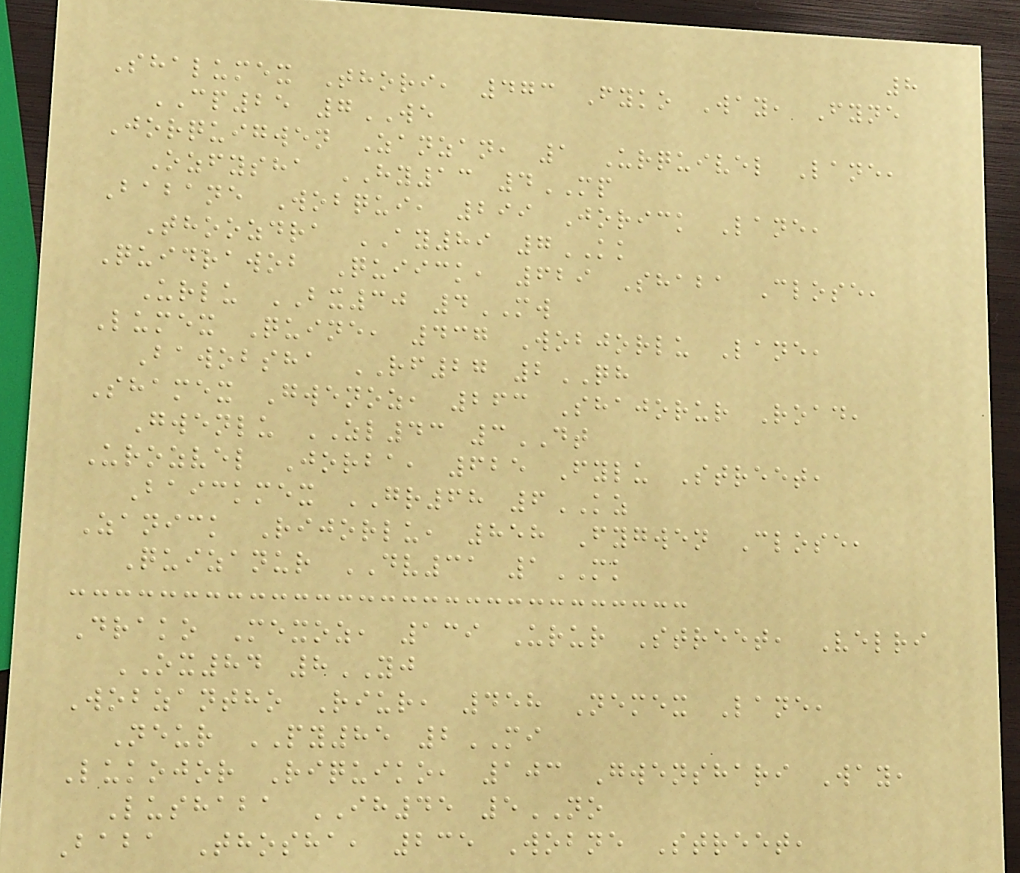8
Shalumex Thori, 473 Fyko Way, Fyne
CP25 7WE
Jorquigwen Zanzan, 1 Urquivel Lane,
Ozfysha HY13 4MP
Babane Wobqui, 299 Jorick Lane,
Thoozdra AY89 7KK
Quidrawob Quiick, 629 Shaba Close,
Urlu BX30 4MW
Lumex Quine, 437 Wobjorlu Lane,
Bawobsha RF27 2QH
Shamex Gwenoz, 263 Shajorur Road,
Gwenlu ZL43 3DT
Urozvel Jorba, 625 Fylu Street,
Baickmex GR68 6KZ
Zanick Rijorlu, 858 Fygwen Close,
Quizanur DV31 1MK
Drako Mexoz, 139 Urur Street, Velri
OX84 8YJ
Wobzantho Riur, 458 Nemex Lane,
Neur PY85 2MI
Lukojor Riquiko, 103 Gwenshari Way,
Lushaba IH45 5NO
Baba Thosha, 235 Wobne Street,
